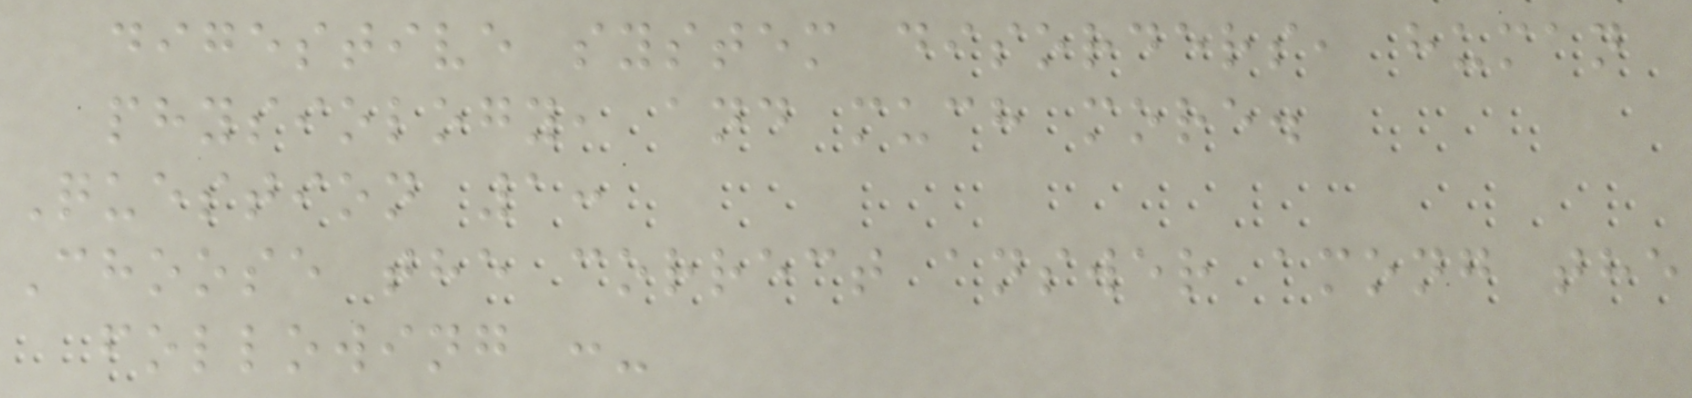digestive system disorders, human
physiology, and much more.
Question 1:
Choose the correct answer among the
following :-
